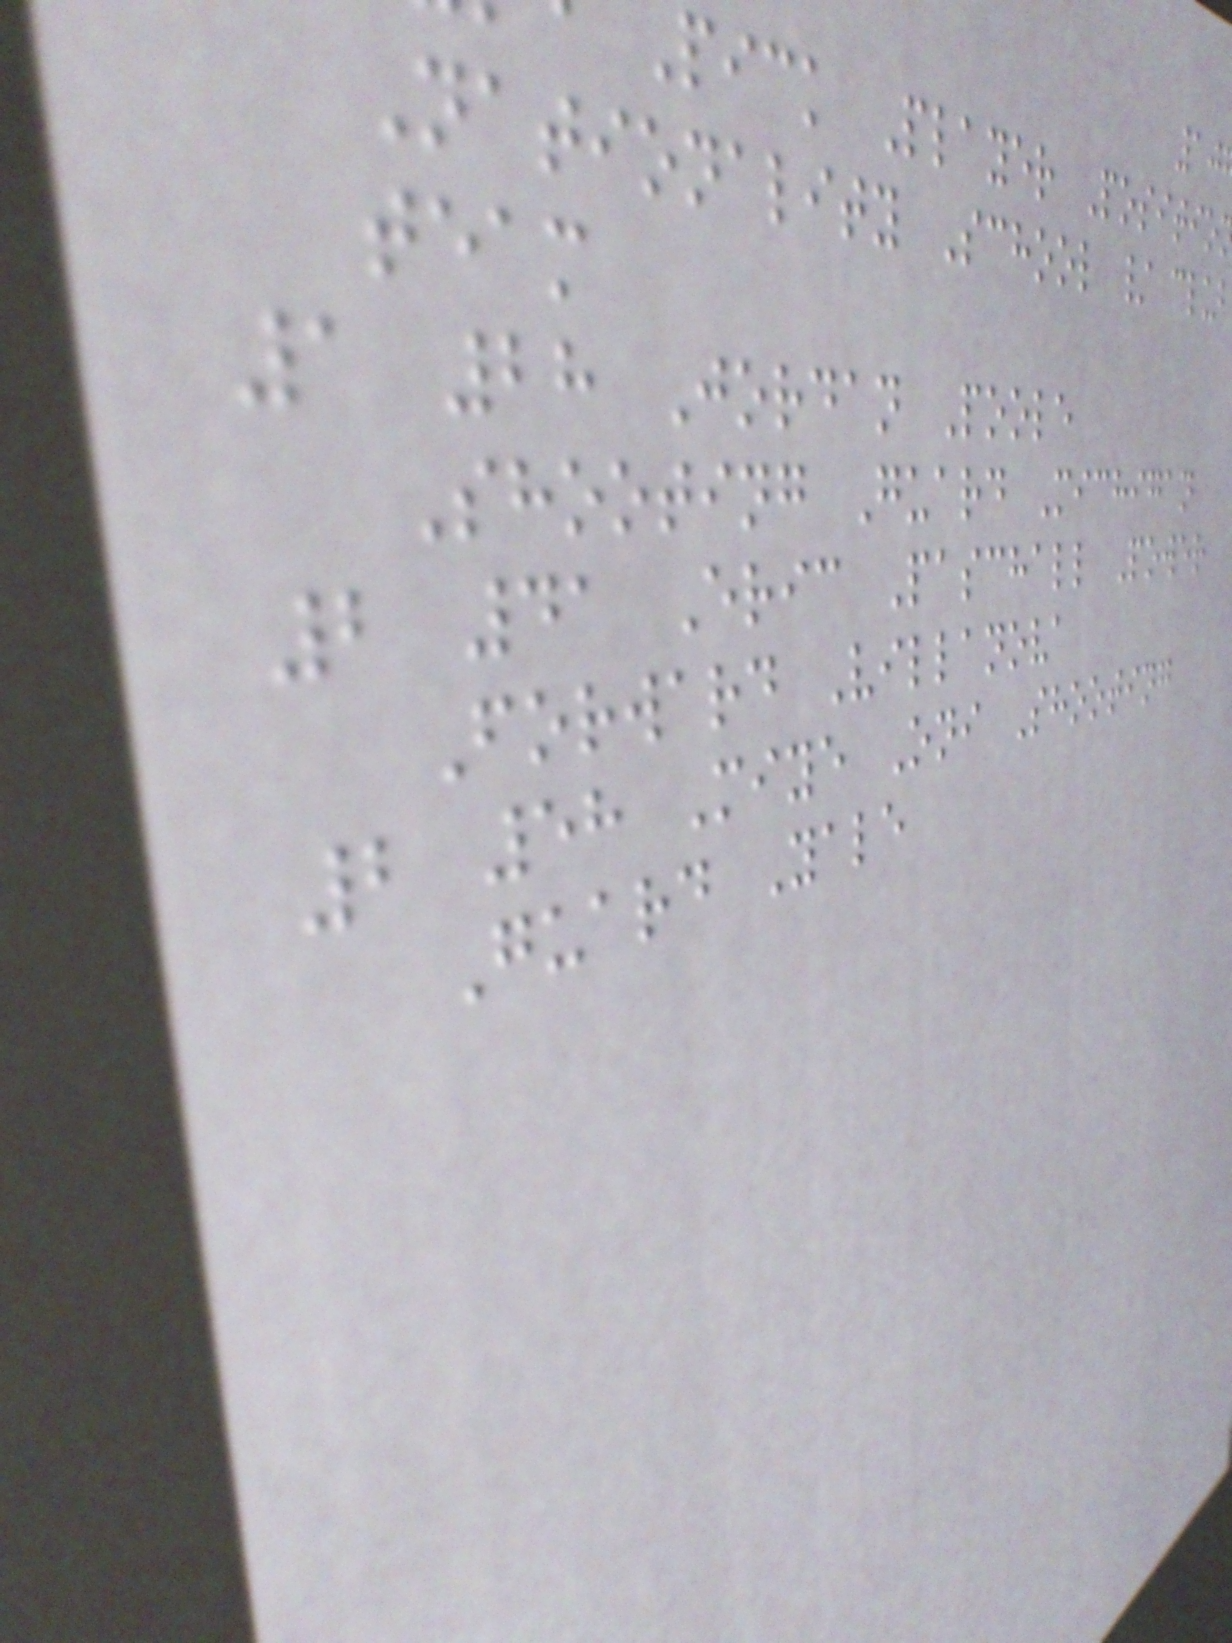pick Player Positio
Nationality School / club
team
1 28 Jordan Poole
Shooting Guard Michigan
2 41 Eric Paschall Power
Forward Villanova
2 58 Miye Oni Shooting
Guard Yale
